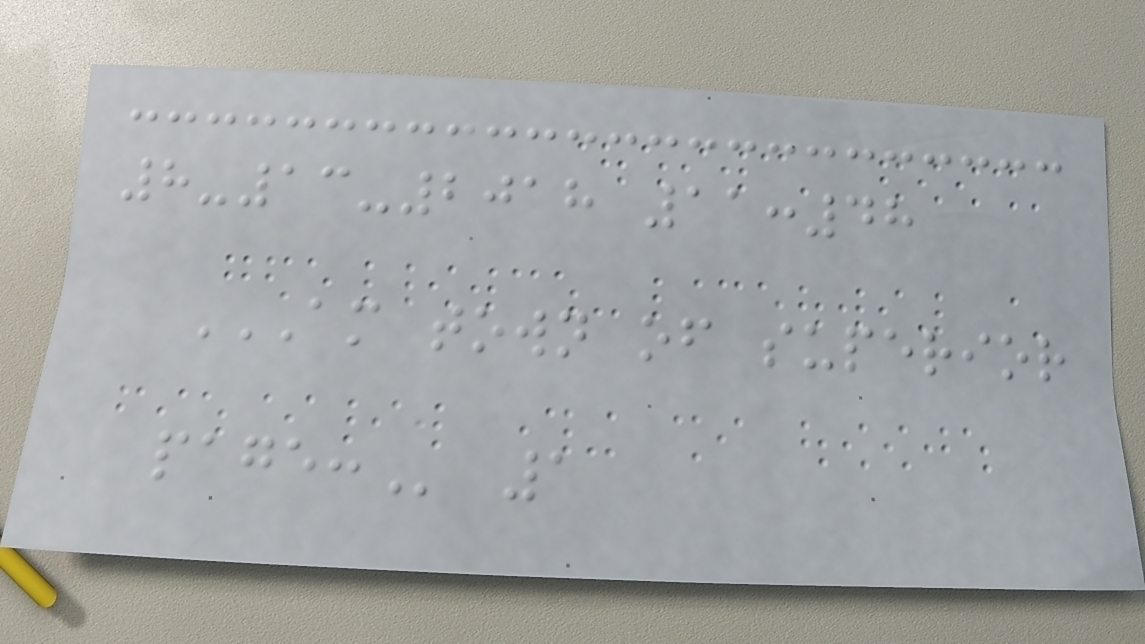8-13-2018 11:48
AM TOWN OF SUPERIOR
PAGE: 1
